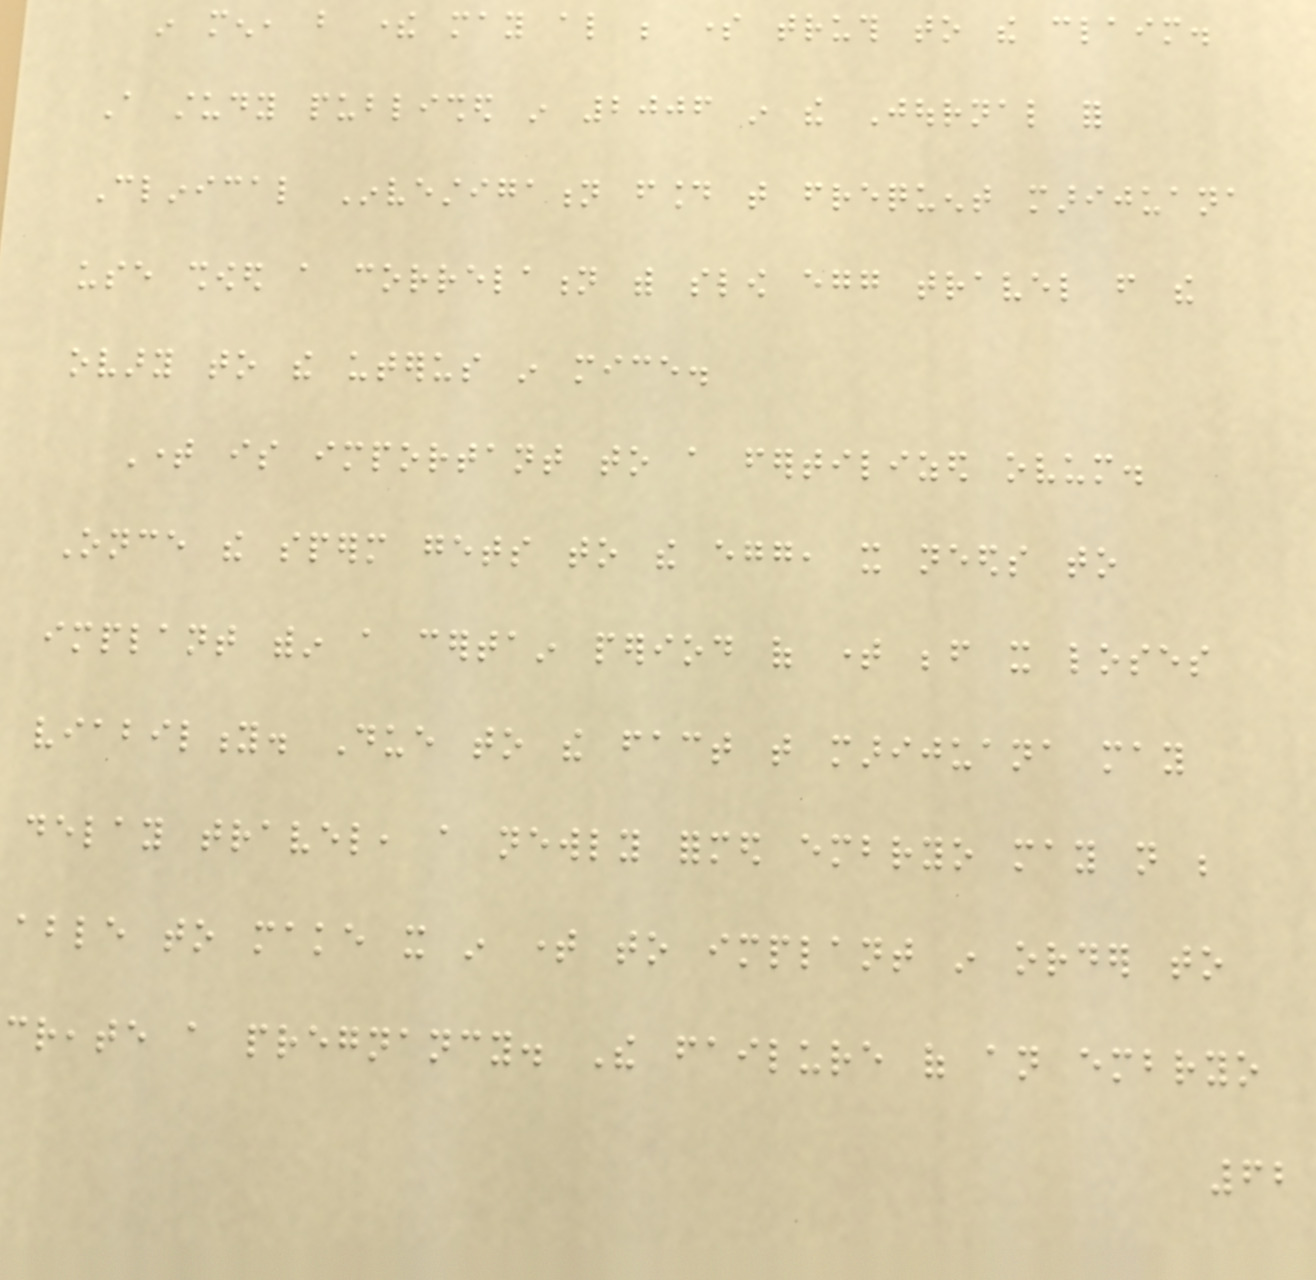in men, but there may also be some truth to the claim.
A study published in 2006 in the Journal for
Clinical Investigation found that frequent marijuana
use showed a correlation with slow egg travel from the
ovary to the uterus in mice.
Time is important to a fertilized ovum.
Once the sperm gets to the egg, it needs to
implant within a certain period of time before it loses
viability. Due to the fact that marijuana may
delay travel, a newly formed embryo may not be
able to make it in time to implant in order to
create a pregnancy. The failure of an embryo
62
